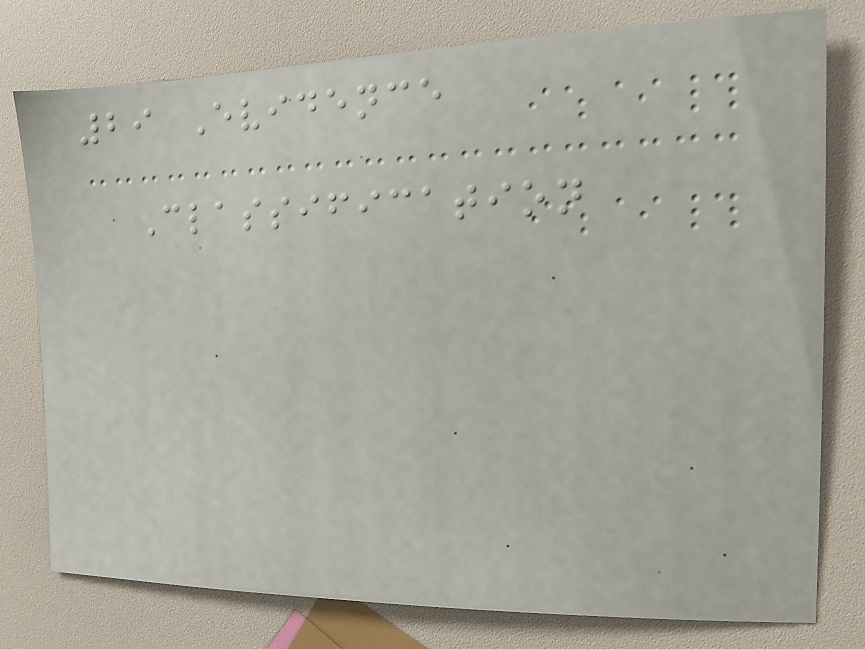29 Evidence
Classification
